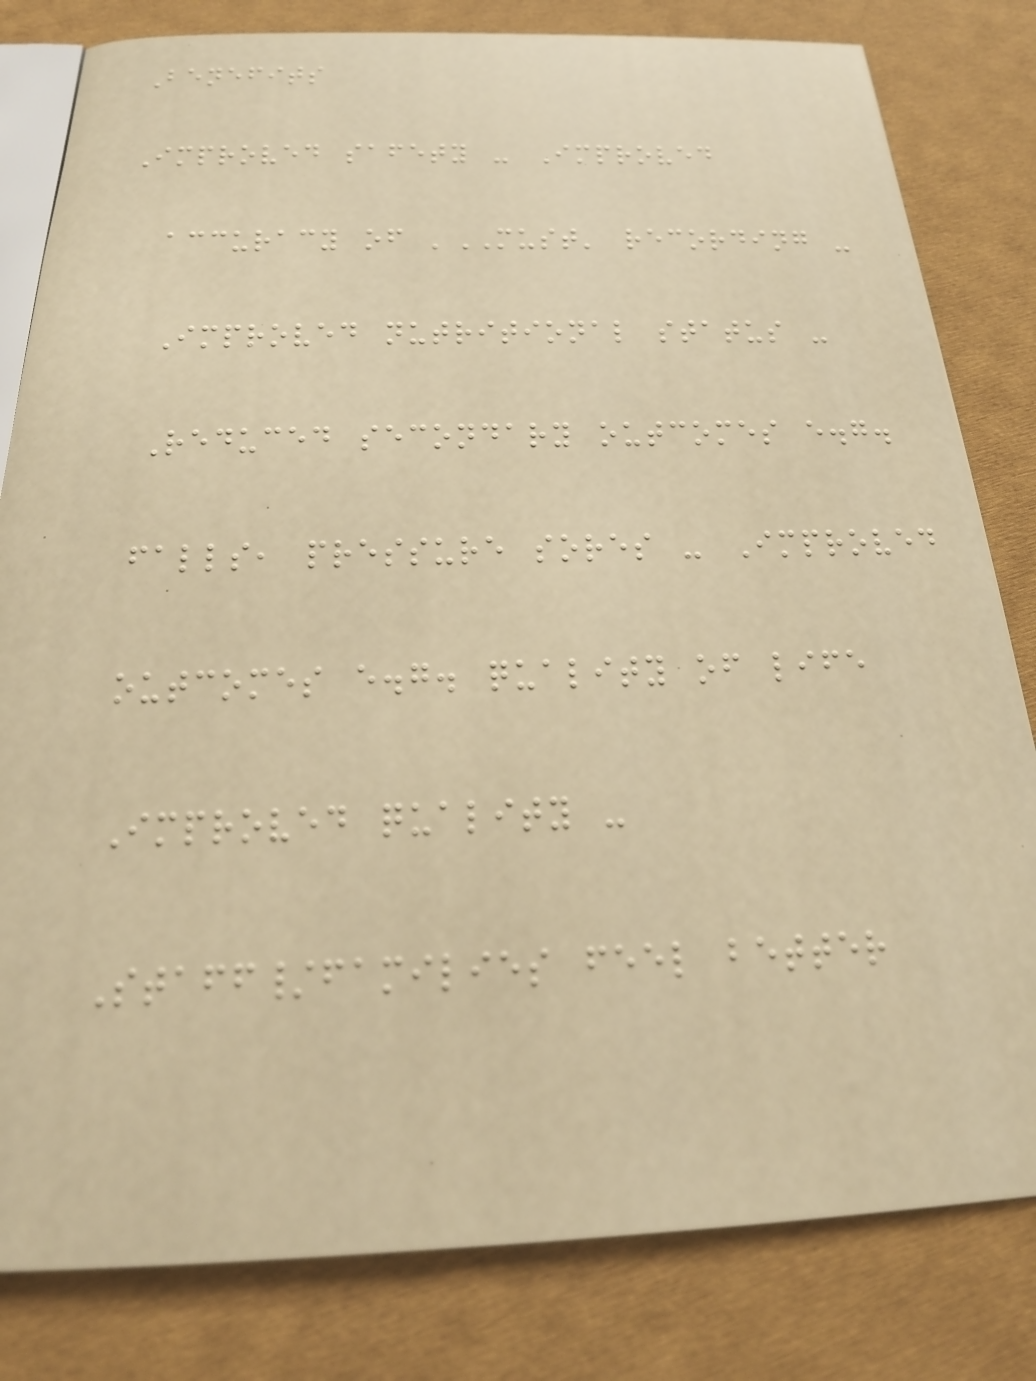Benefits
Improved safety - Improved
accuracy of 'MUST' recording -
Improved nutritional status -
Reduced secondary outcomes e.g.
falls, pressure sores - Improved
outcomes e.g. quality of life
Improved quality -
Staff/families feel better
